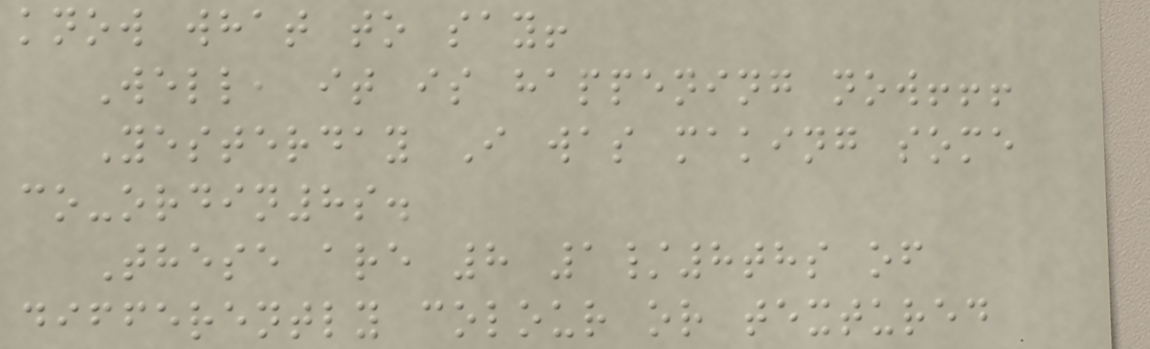know what to say!
Well, it is happening now!!!
Yesterday I was making some
co-ordin8s.
These are 8 1/8ths of
differently colour or textured
